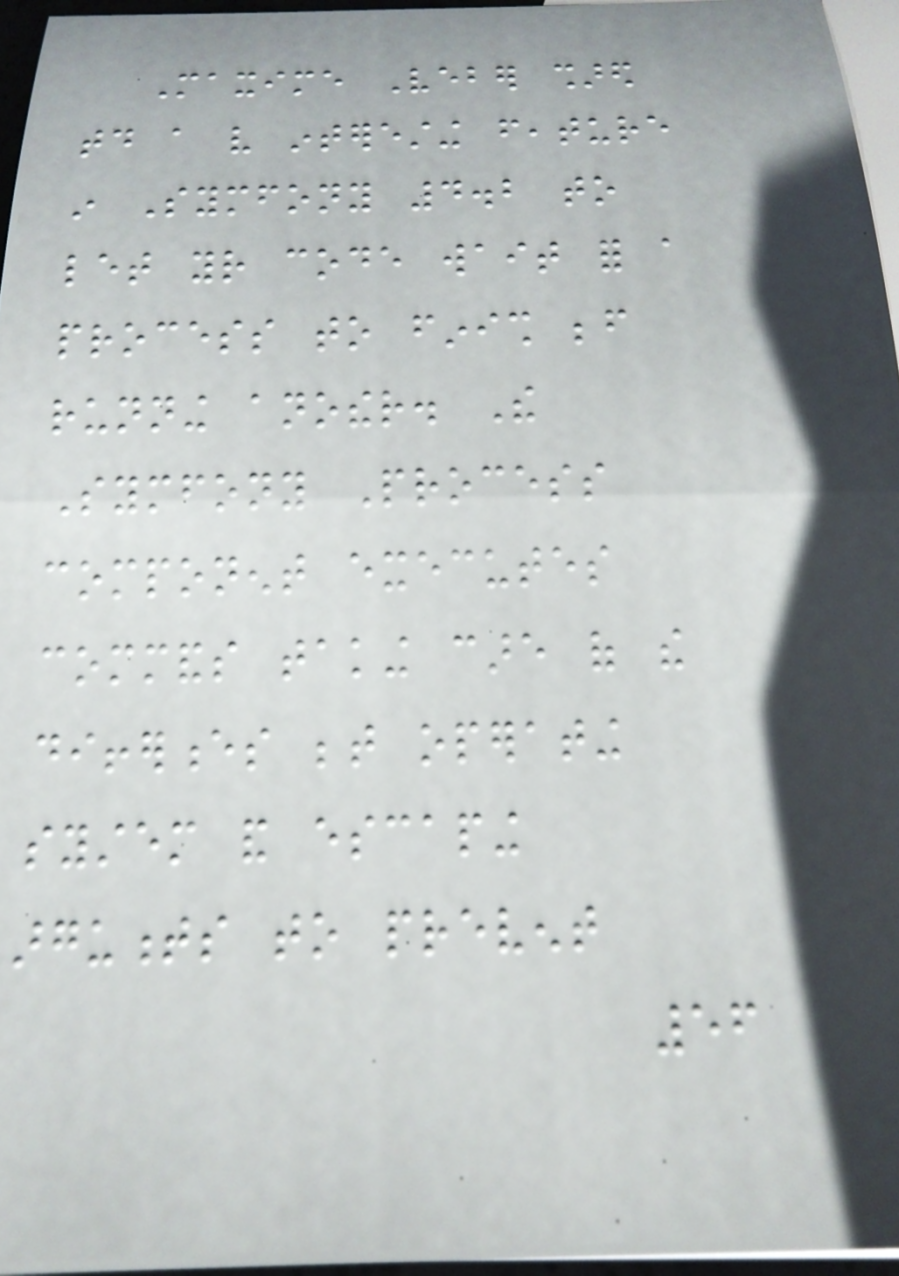Maxime Veber shared
today a very interesting feature
in Symfony 4.2 to
let your code wait for a
process to finish before
running another. The
Symfony Process
component executes
commands taking care of the
differences between operating
system and escaping
arguments to prevent
56
